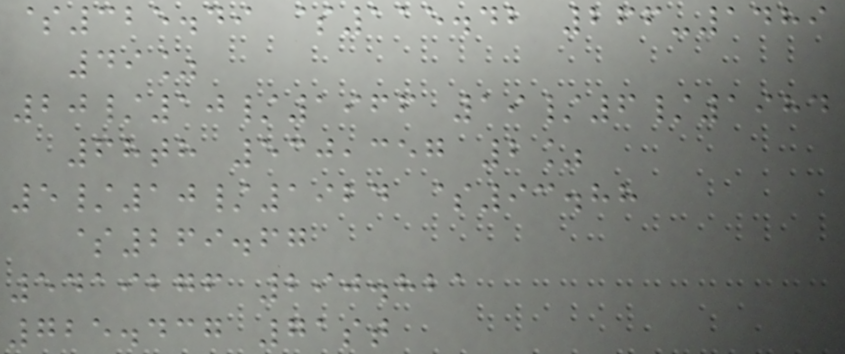$325.49 $115.42 266-1489
49%
20/10/1966 19/6/1984
68th 530,357 2%
5/10/1924 $93.88
$269.67
5419276 290.821
725.437 71st
